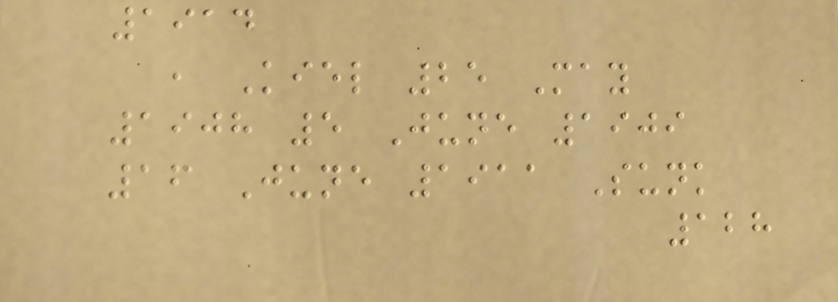1914
, Kiel 25 May
1908 5 June 1909
16 June 1911 Sunk
128
